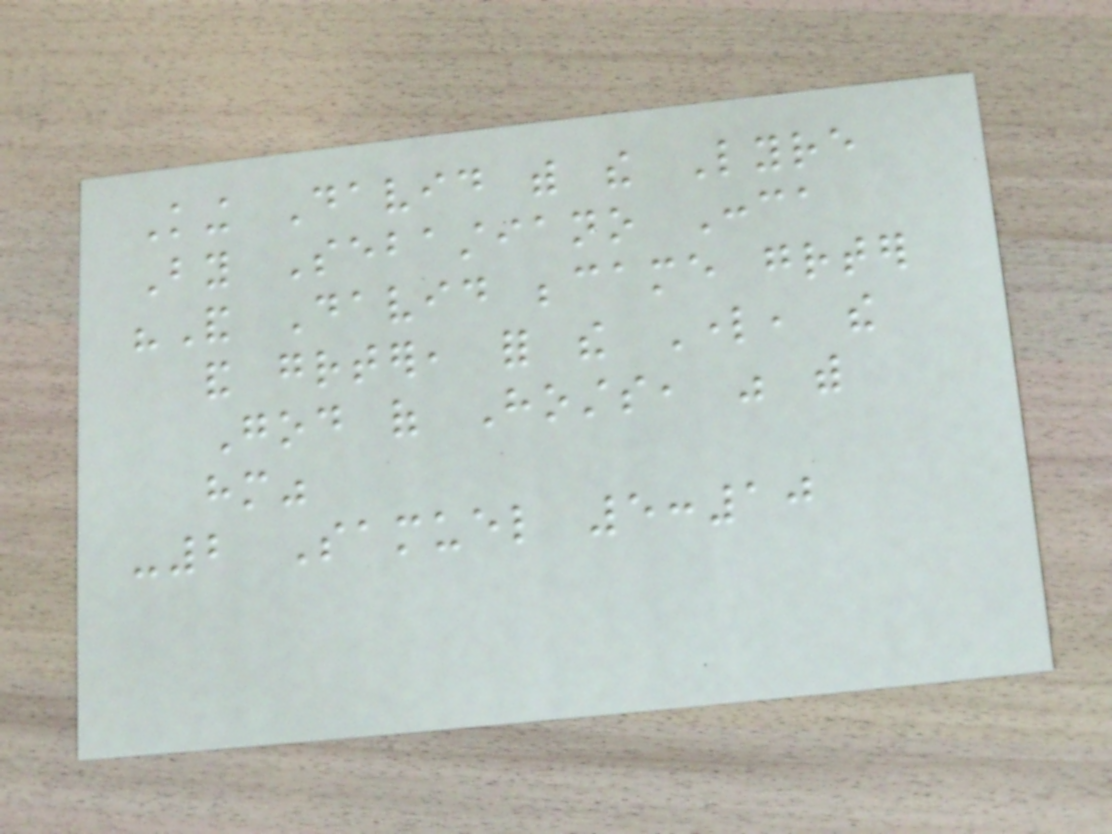King David with the Lyre
By Sebastiano Conca
"And David became greater
and greater, for the Lord, the
God of Hosts, was with
him"
-2 Samuel 5:10
